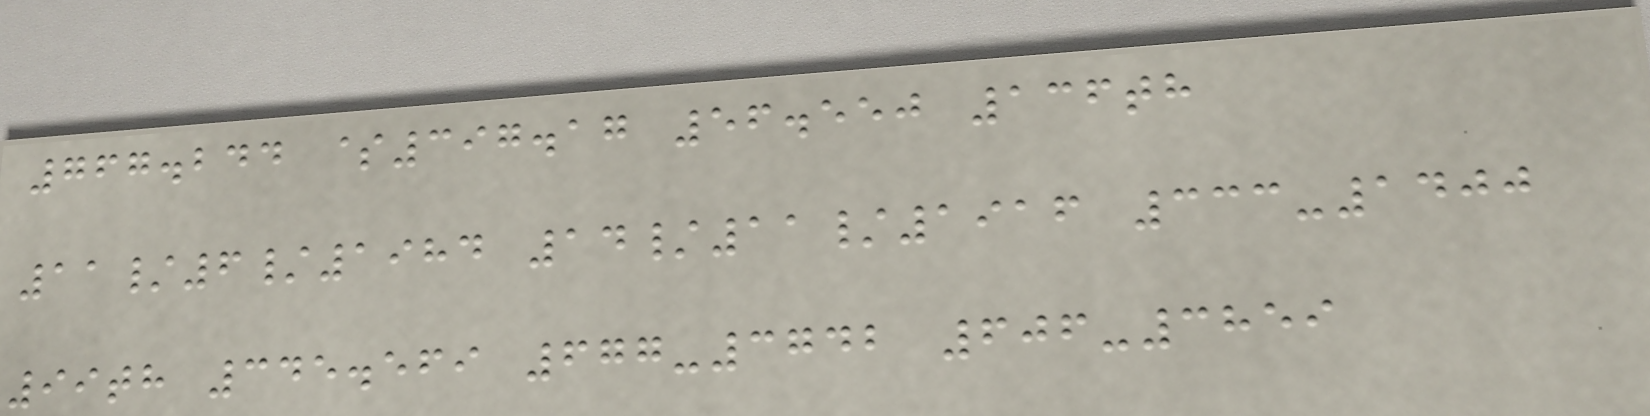767.244 $397.17 56.550 136th
11/6/1984 14/11/1916 333-1400
99th 345.569 677-3742 606-3859
